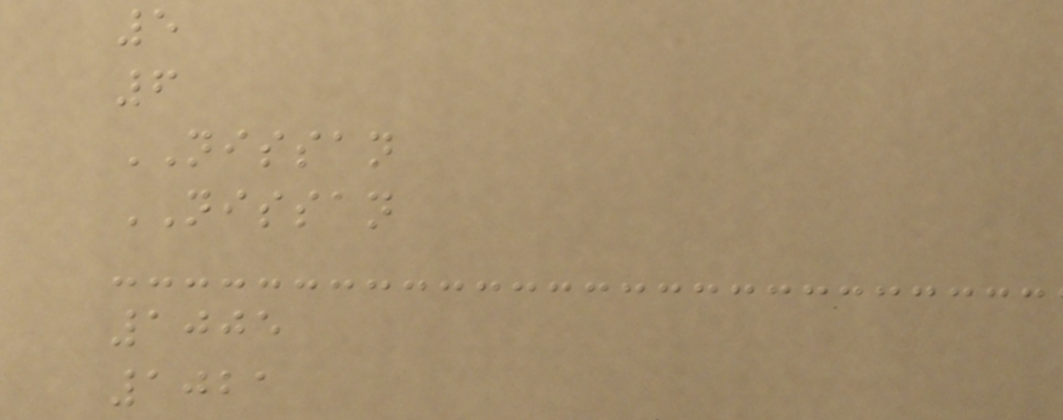5
6
NISSAN
NISSAN
1005
1021
